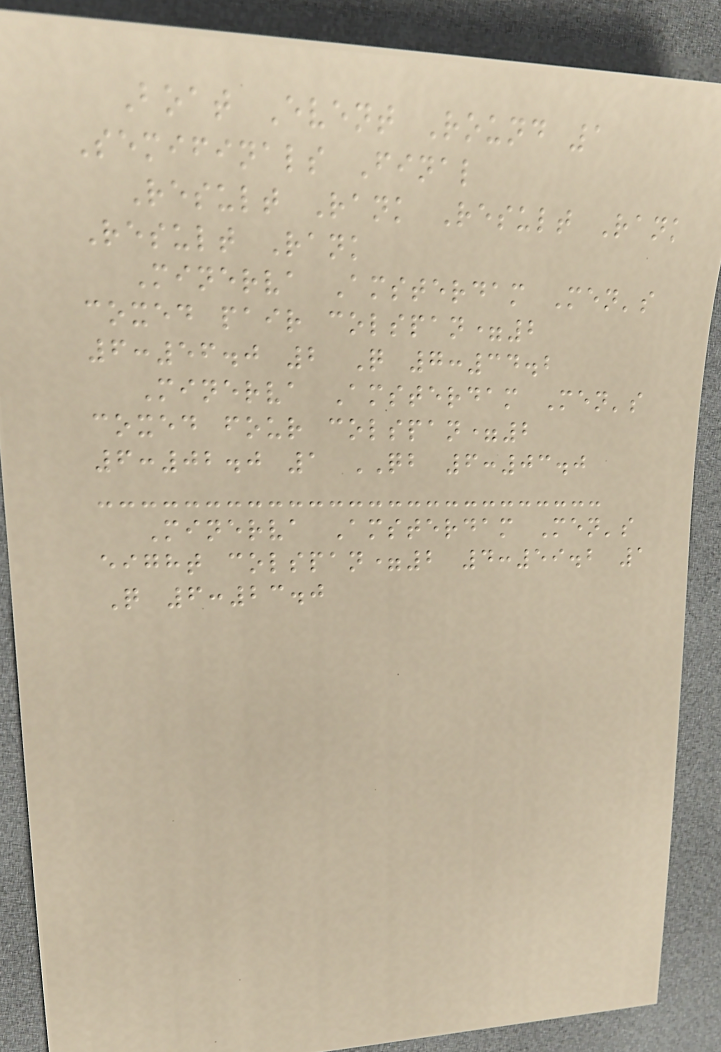Boat Event Round 1
Semifinals Final
Result Rank Result Rank
Result Rank
Minerva Amsterdam Men's
coxed pair colspan=2
6:56.0 2 Q 7:34.2
Minerva Amsterdam Men's
coxed four colspan=2
6:02.0 1 QB 6:03.0
Minerva Amsterdam Men's
eight colspan=2 4:59.2 1
Q 6:23.0
